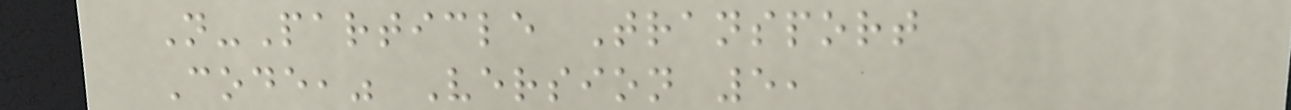N-Particle Transport
Code," Version 5,
